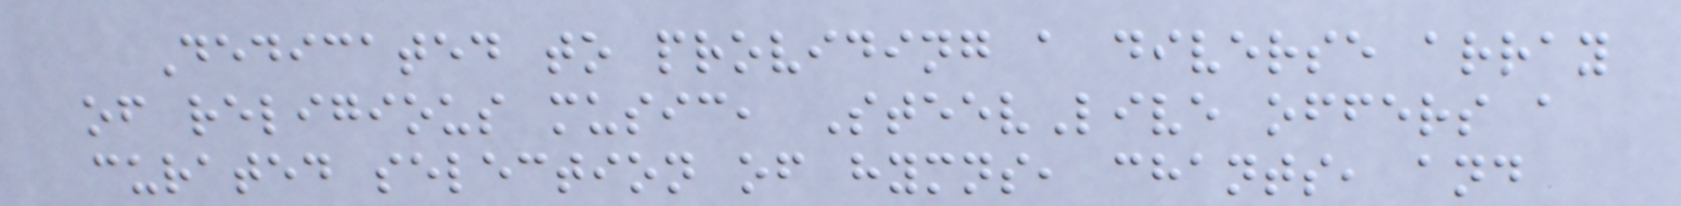Dedicated to providing a diverse array
of religious music, SteevLive offers a
curated selection of hymns, chants, and
